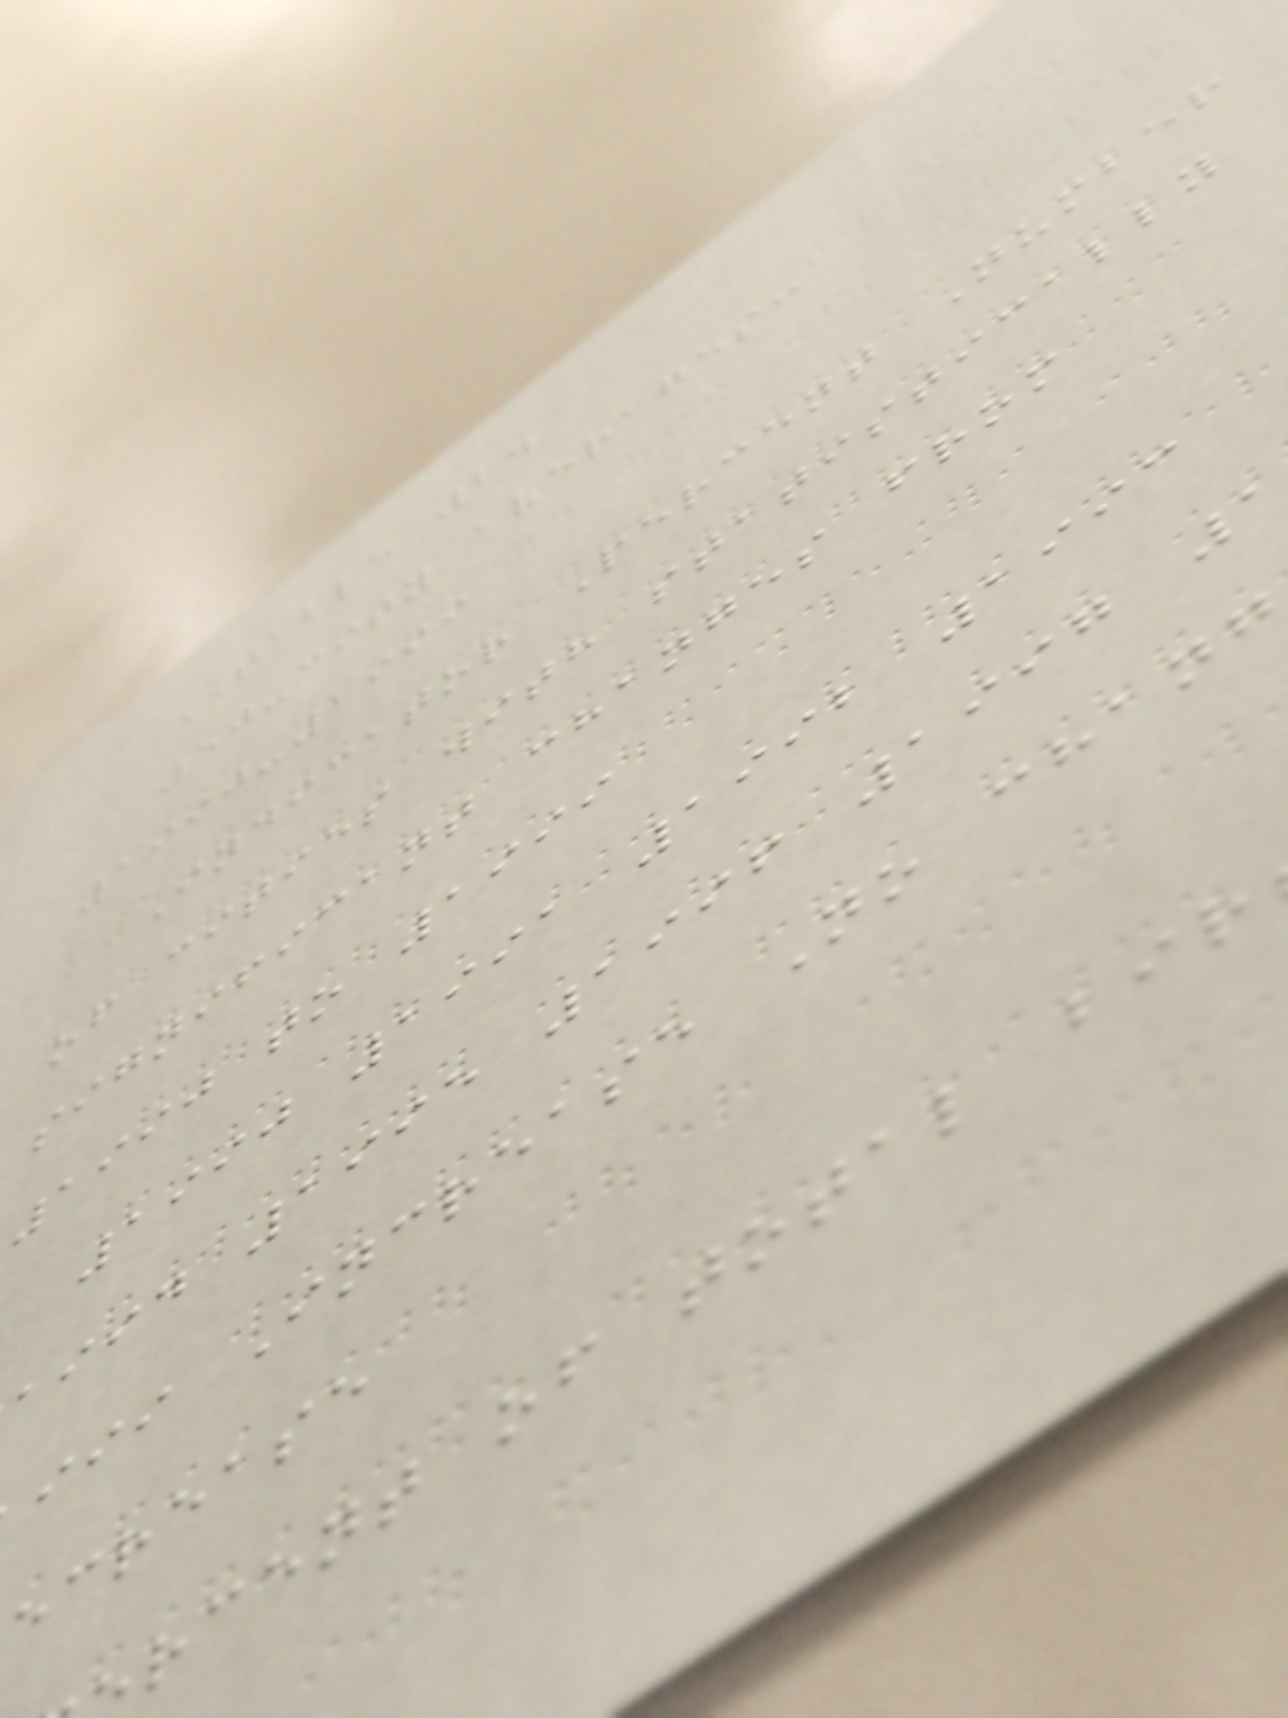TABLE 2.
50-city averages:
1990-1999
Indicator Percent Number
of cities with statistically
significant changes from
1990 to 1999
1990 1991 1992 1993
aiid 1995 1996 1997
iii Increase No chang
ecrease
rcent of total bir
